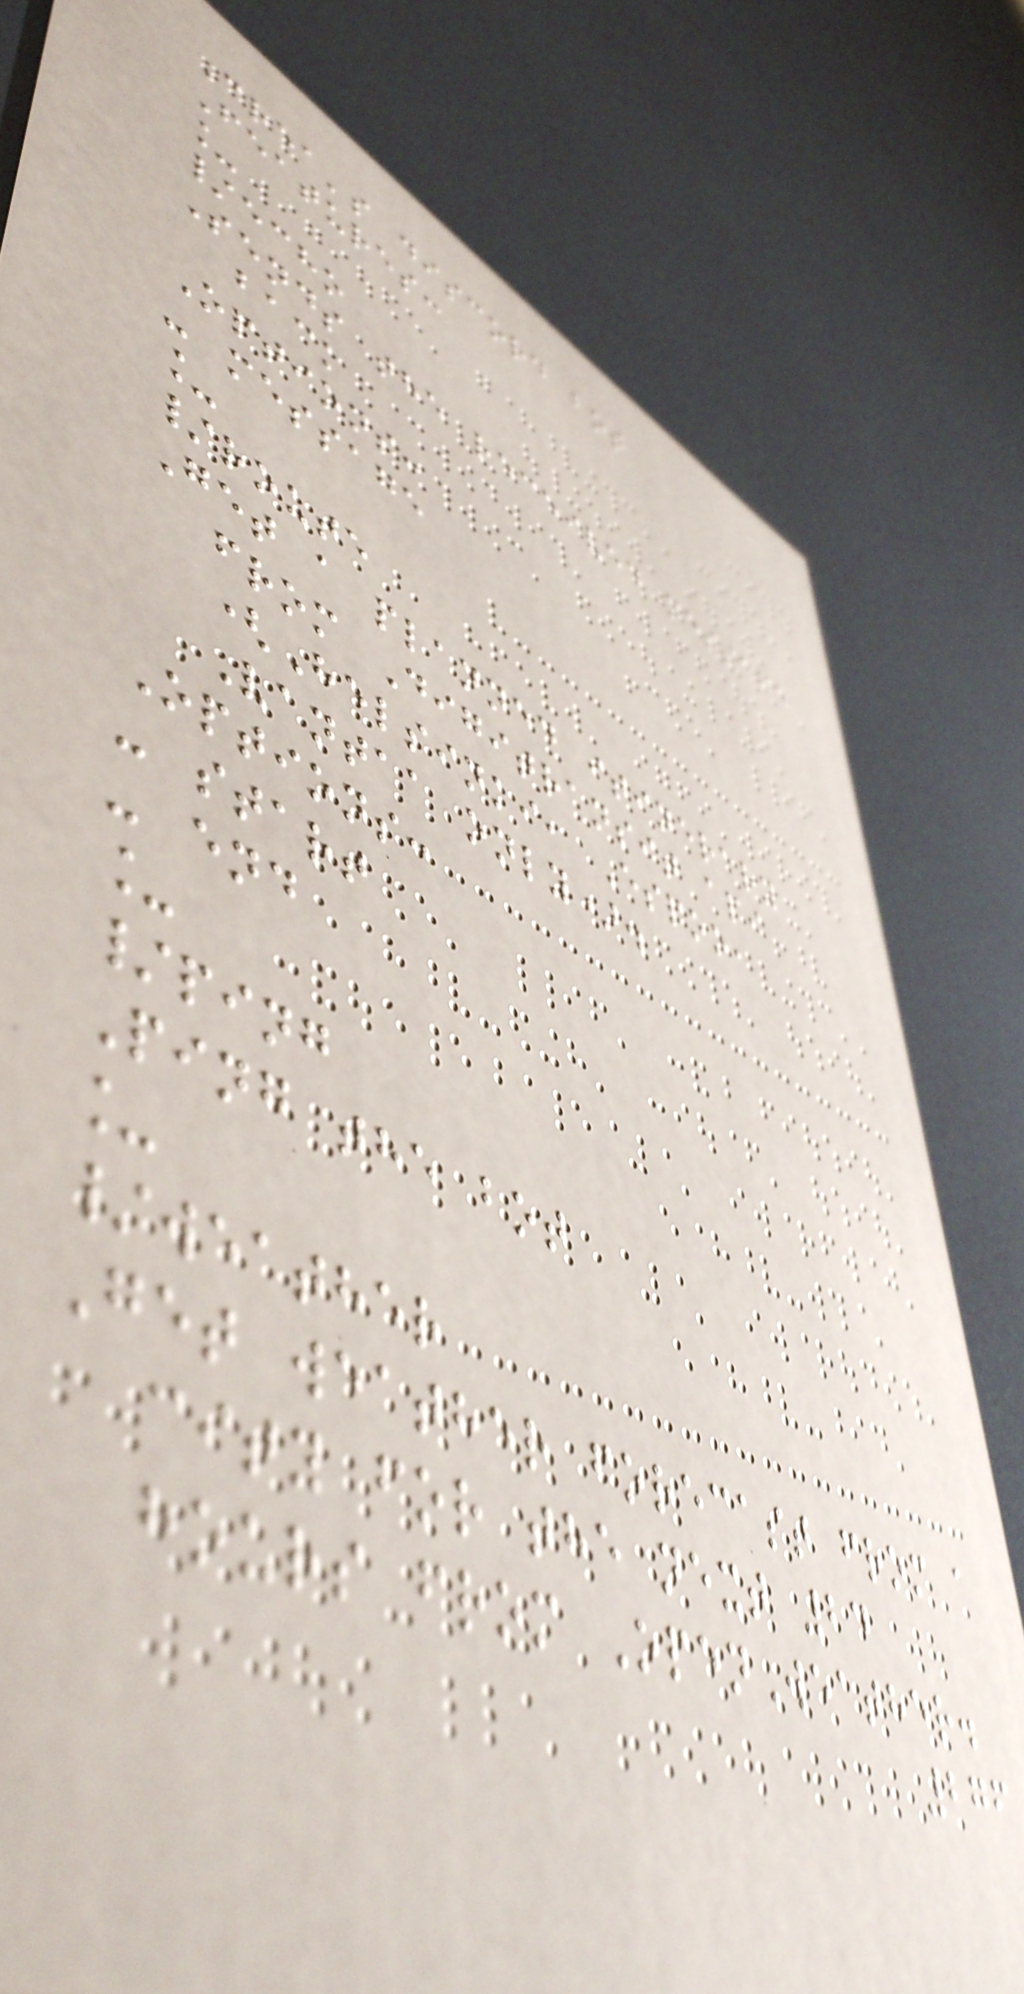Crea's discord bot
Features:
_
/echo
Sends the received message
back
Options:
- message
_
/route
Get a planned itinerary
from Digitransit api
(Helsinki, Espoo,
Vantaa only).
Options:
- start
- end
_
/ping
Ping the bot
_
/weather
Get weather forecast from a
city for the next 24
hours from OpenWeather.
276
